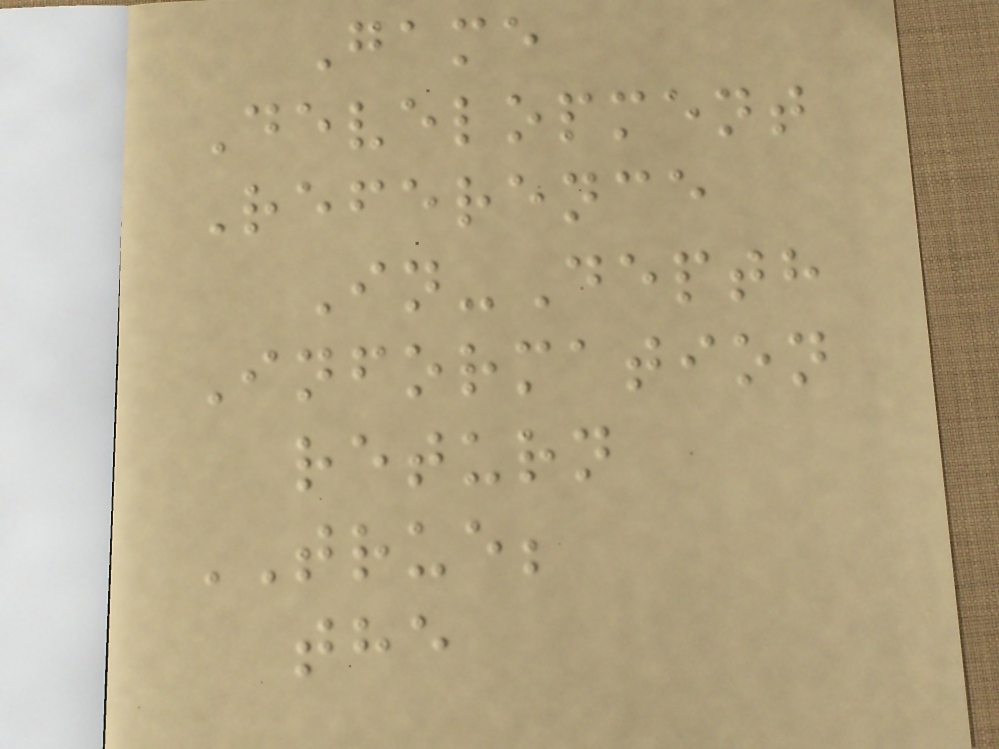Game
Development
Reference
In-Depth
Information
return
TRUE;
the
